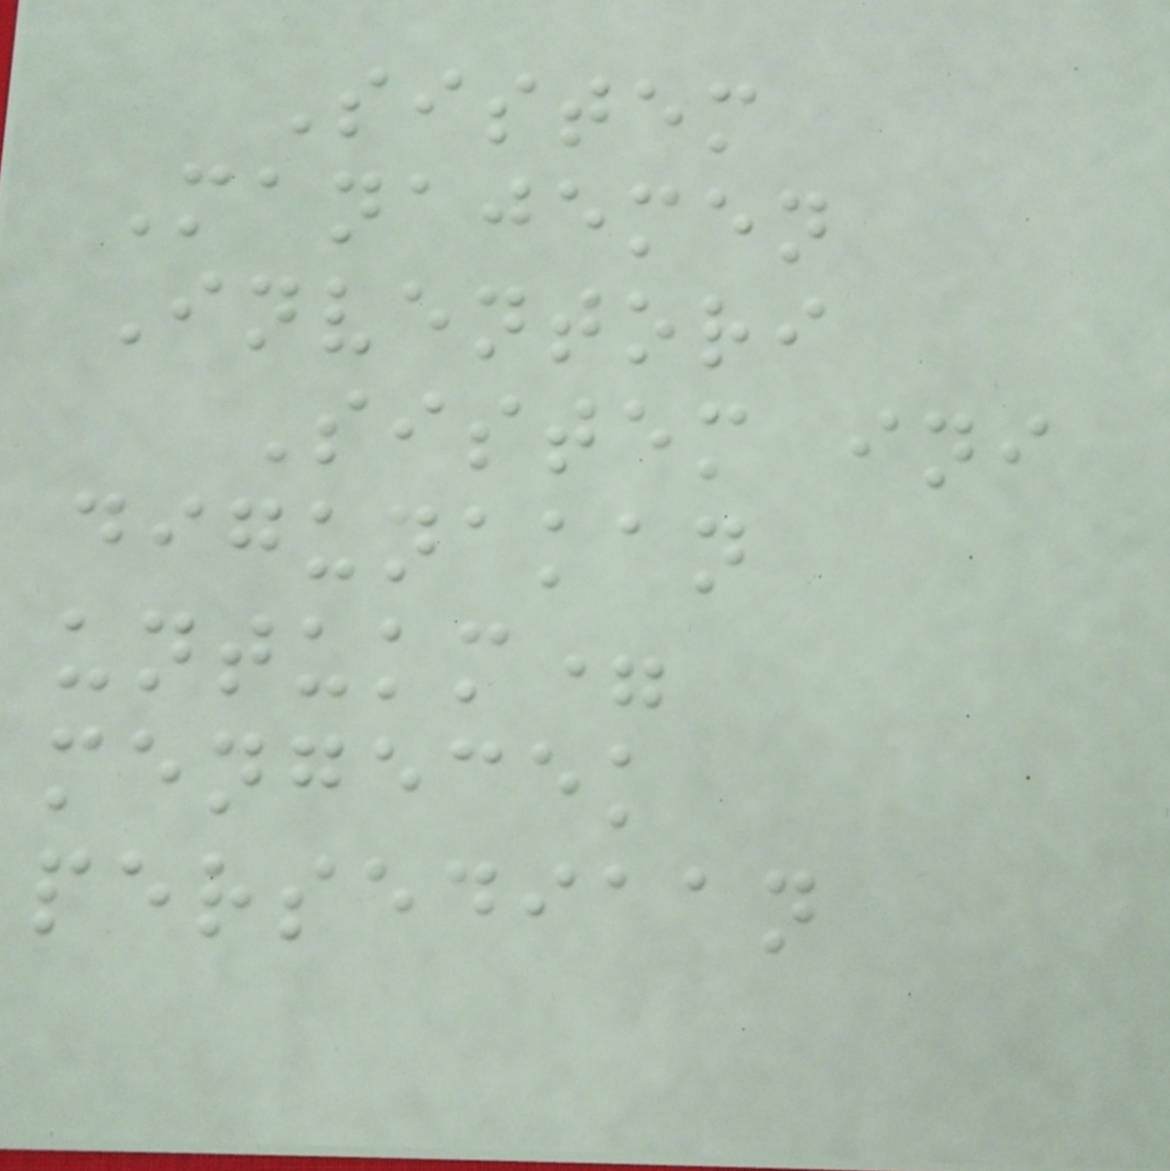Sistem
Manajemen
Inventori
Sistem ini
digunakan
untukm=
mengecek
persediaan
